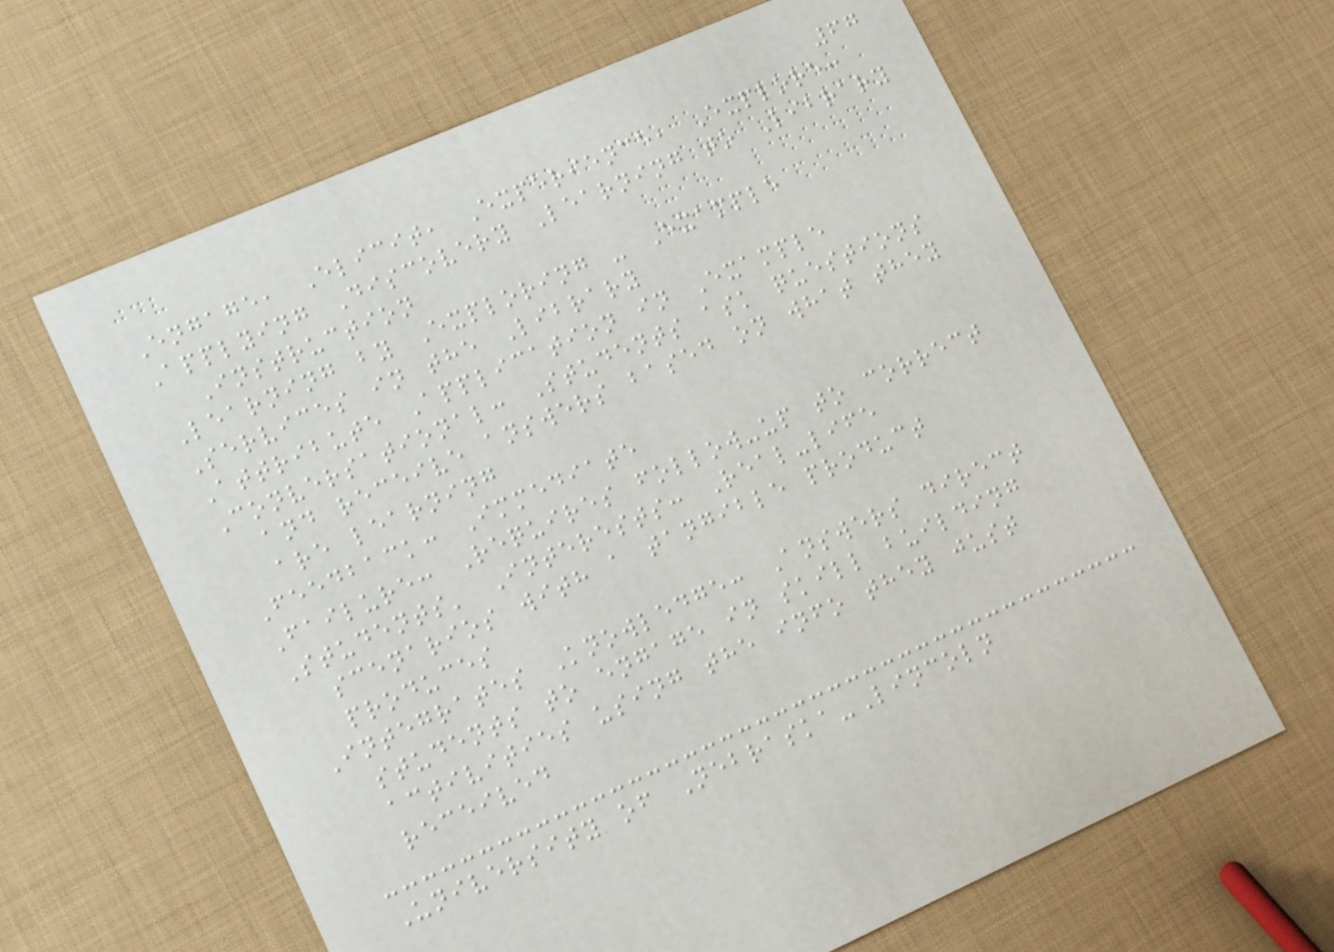67
Engage, Elicit, Experience, Explore:
Applying Discovery Learning to Library
Instruction
Learning by Exploring - Example
Services in the Library
Attribute Application in Example
Conversational: Students ask questions
and receive answers based on what they
are learning
Feedback: Immediate
Failure: Requires follow-up to correct
Students' Interests: Real-life
scenarios with a tangible product
produces
Integrates Knowledge: Answers direct
students to engage in skill building
activities using the info they just
received
University of Nebraska-Lincoln
